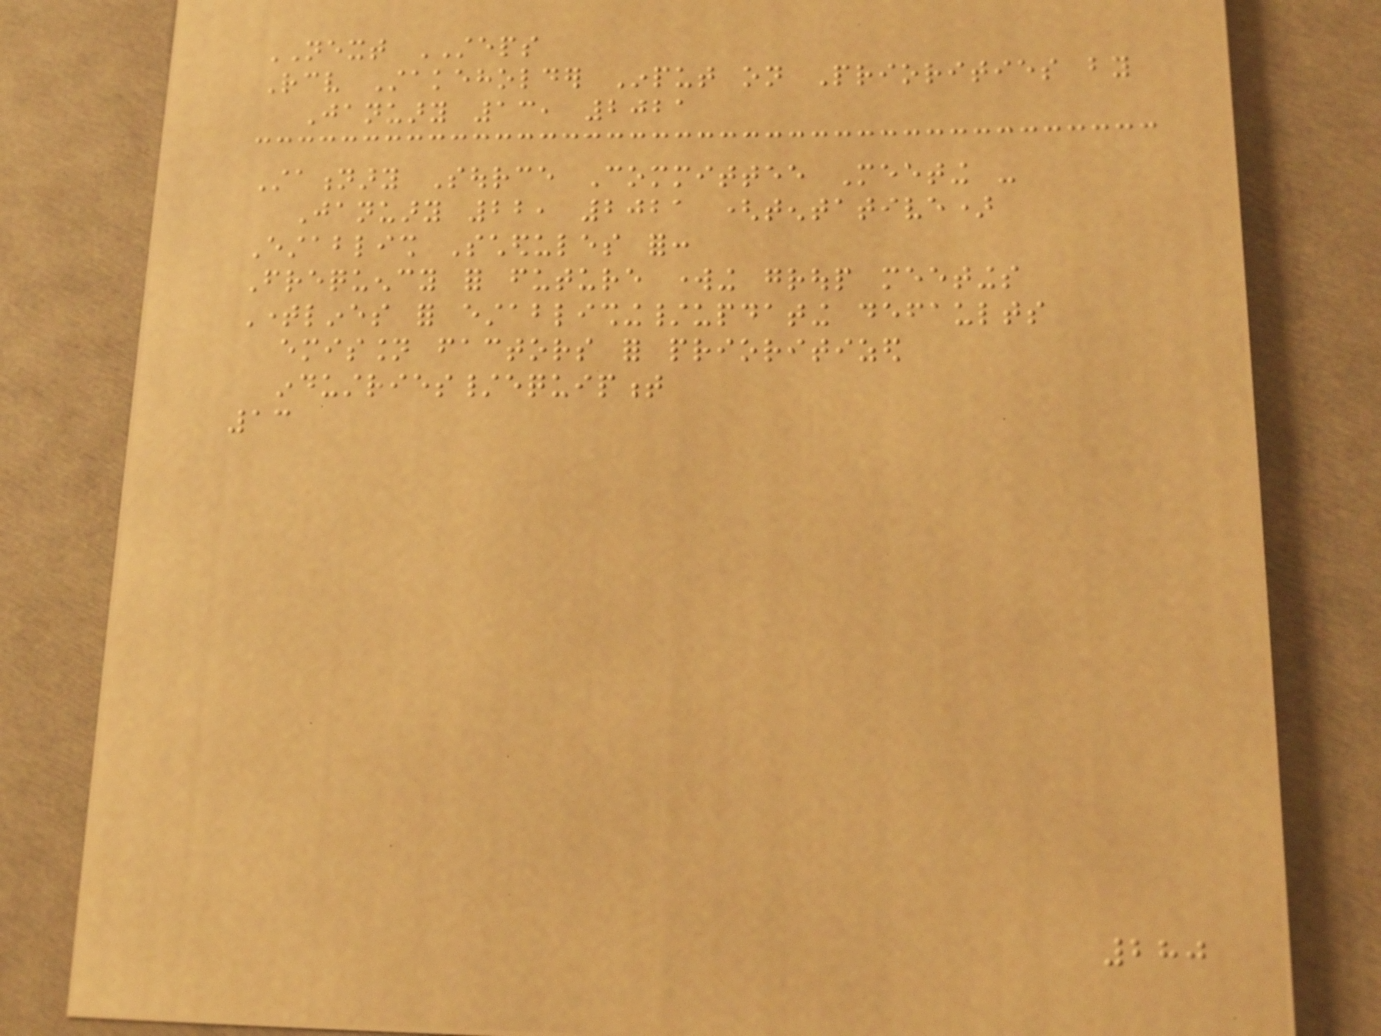NEXT STEPS
Receive Stakeholder Input on Priorities by
January 13, 2021
Stationary Source Committee Meeting -
January 22, 2021 (tentative)
Establish Schedules for:
Frequency for future working group meetings
Timelines for establishing/updating defaults
emission factors for prioritized
industries/equipment
13
280
